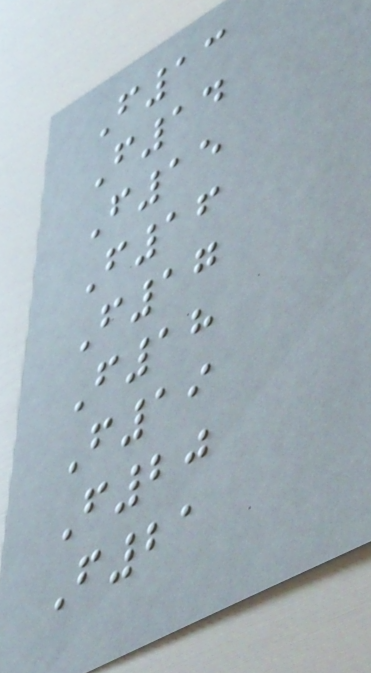F13
F14
F15
F16
F17
F18
F19
F20
F21
